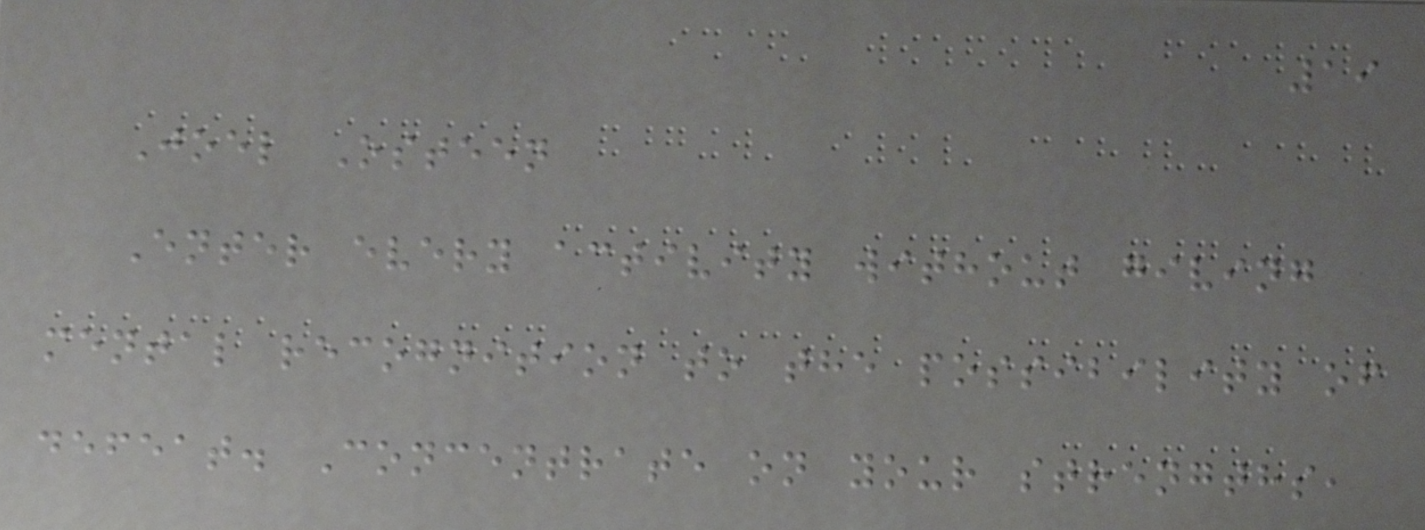19
Joel Osteen
Enter every activity without giving
mental recognition to the possibility of
defeat. Concentrate on your strengths,
